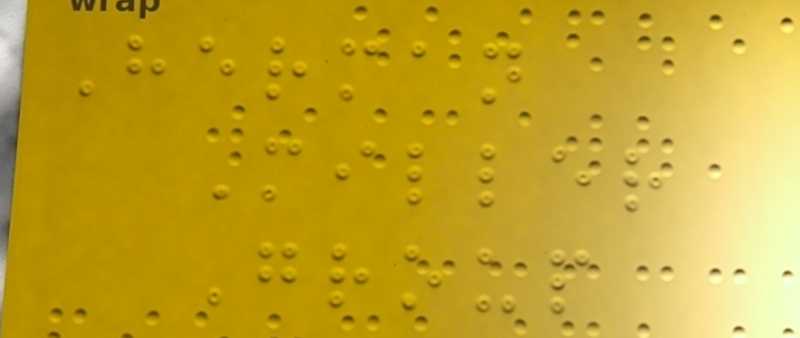Herman
Miller
Group
